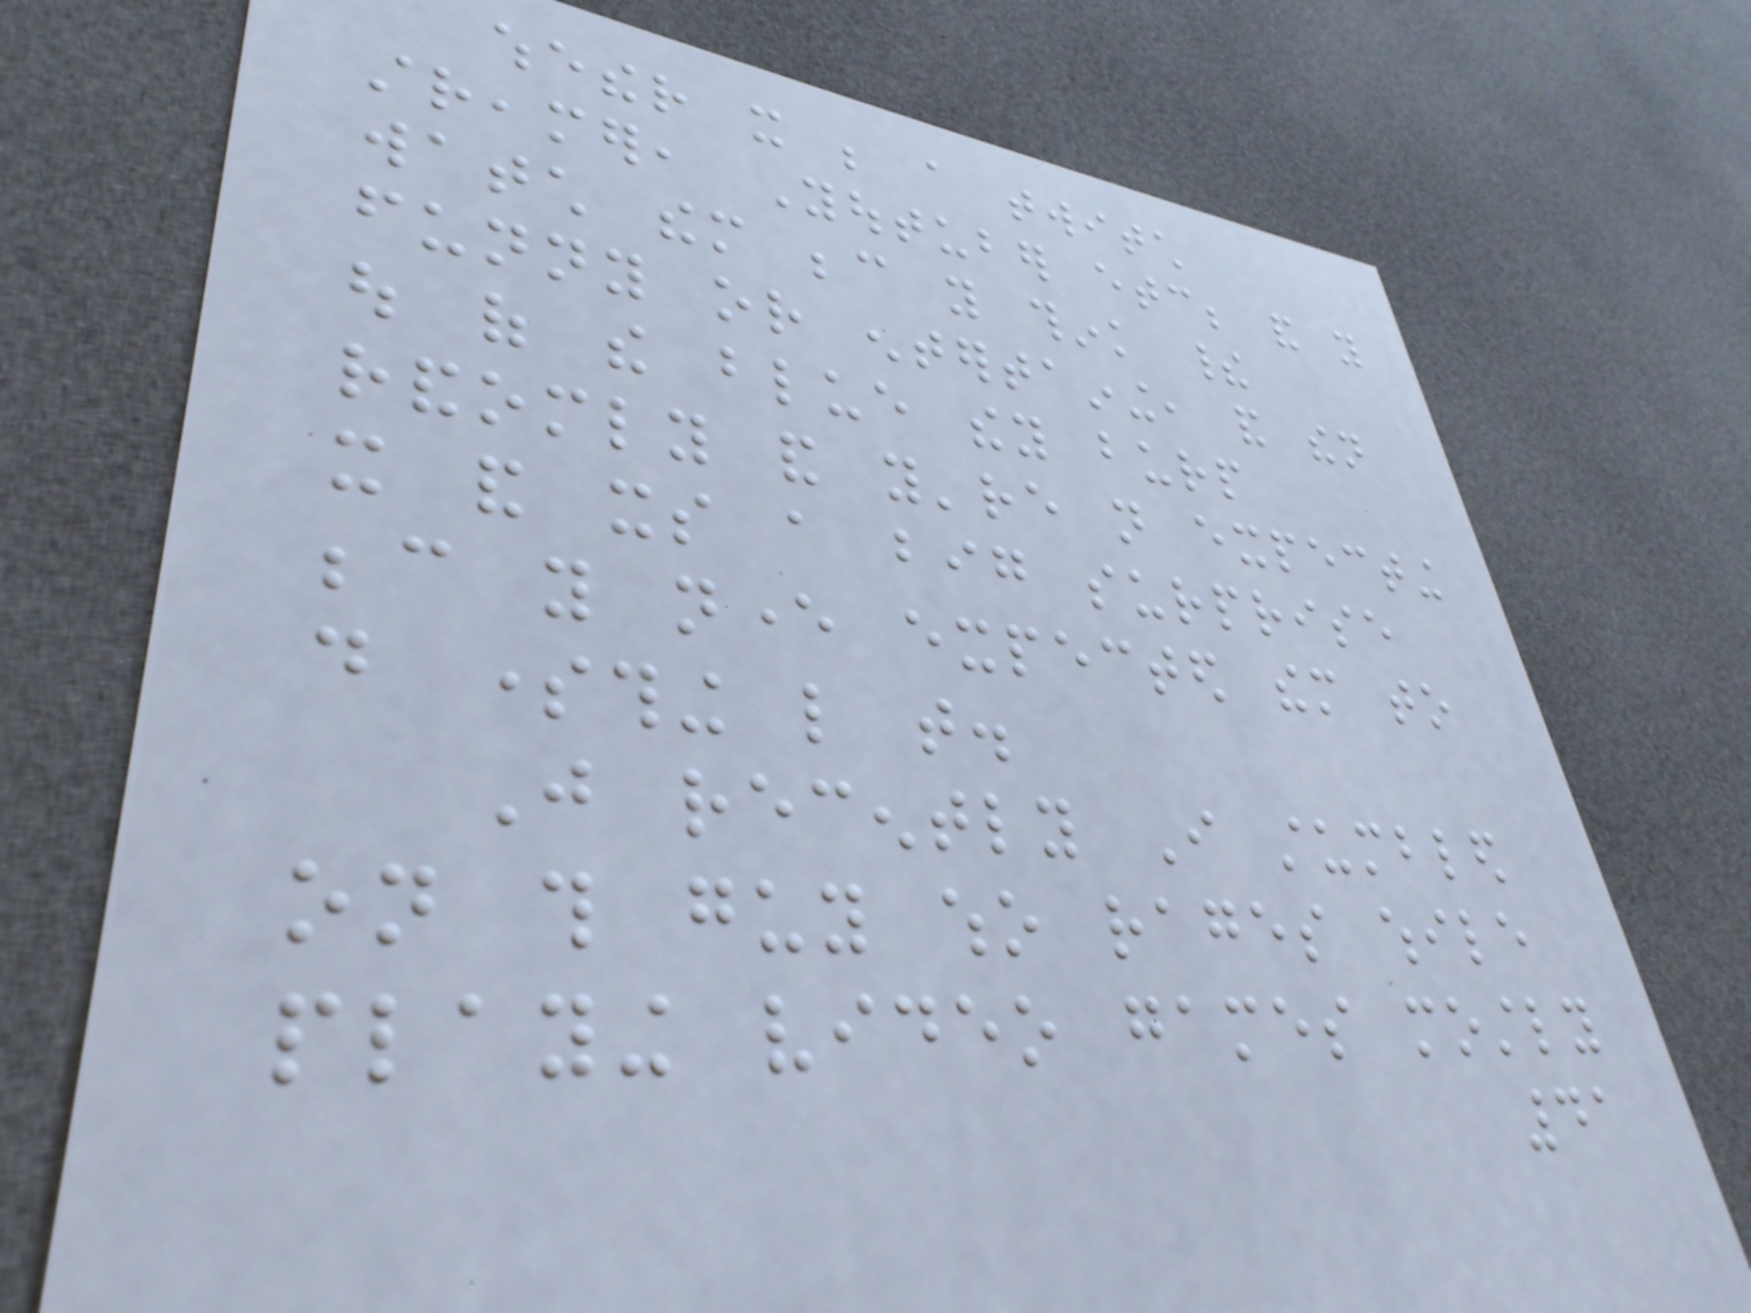whether it be a twitch
streamer, Youtuber etc; and you
watch them because you think their
funny or entertaining, and then
out of the blue they burp
randomly and you're not expecting
it and its a big surprise
because you never expected them to
do something like that.
Just recently I stumbled
on this guy who rages while
playing video games mostly
41
